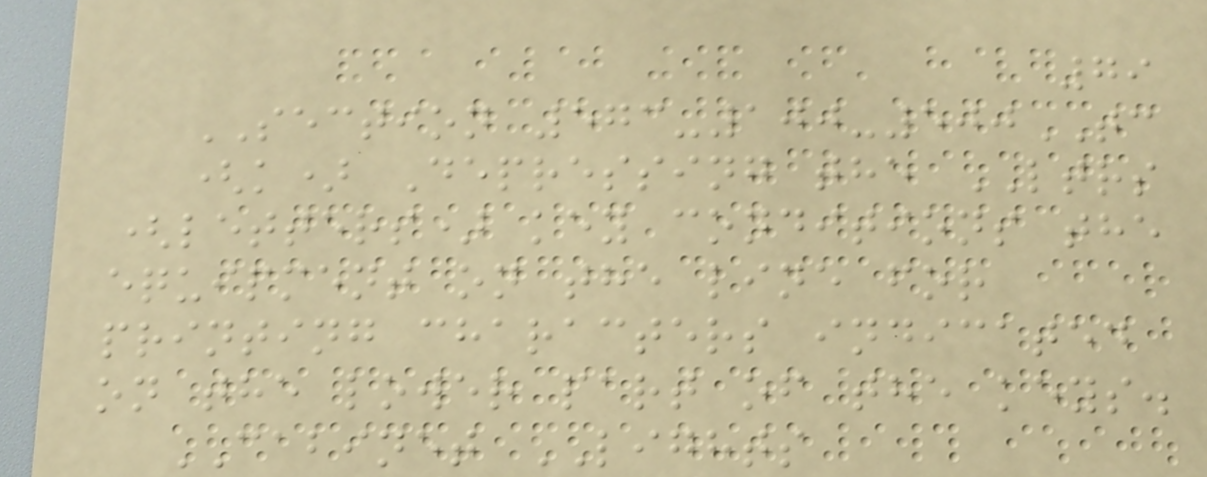79
SECTION 573-100-500TC
(k) Depressing the LTRS
(letters) key conditions the
equipment on the line for
printing characters indicated
on the lower part of the keys.
CABINET LIGHTS
